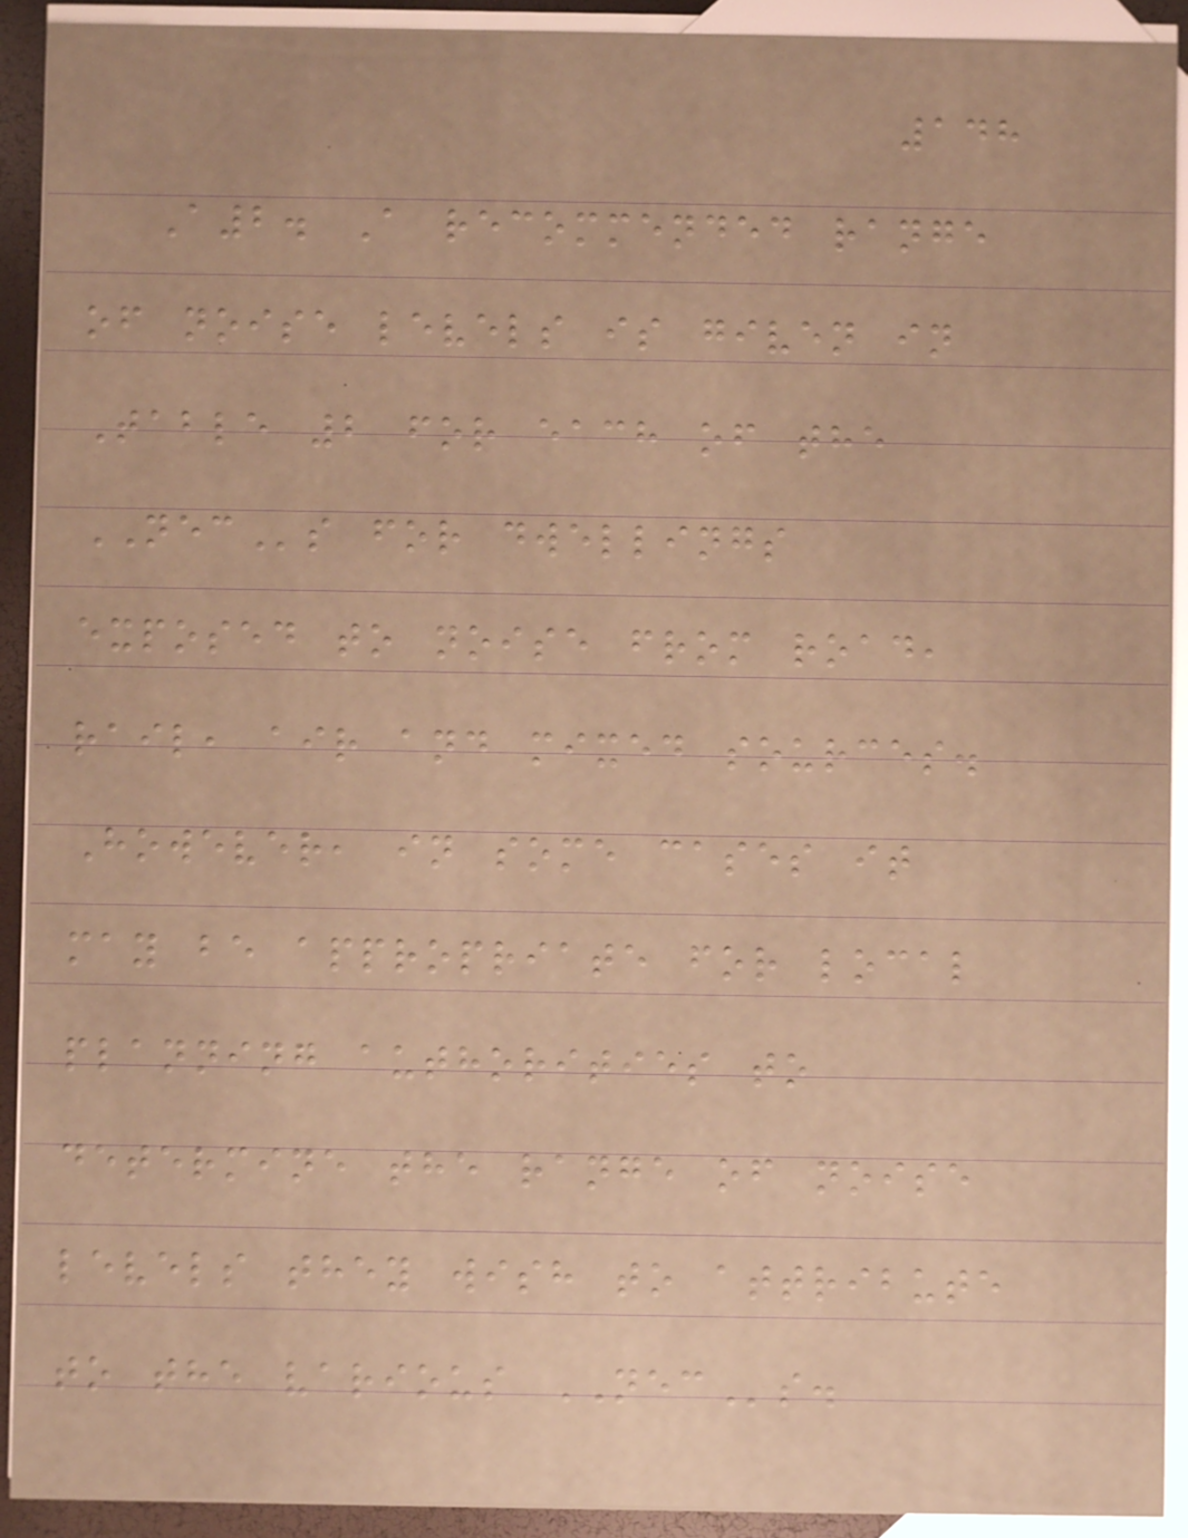148
A2. A recommended range
of noise levels is given in
Table 2 for each of the
NECs for dwellings
exposed to noise from road,
rail, air and mixed sources.
However, in some cases it
may be appropriate for local
planning authorities to
determine the range of noise
levels they wish to attribute
to the various NECs.
